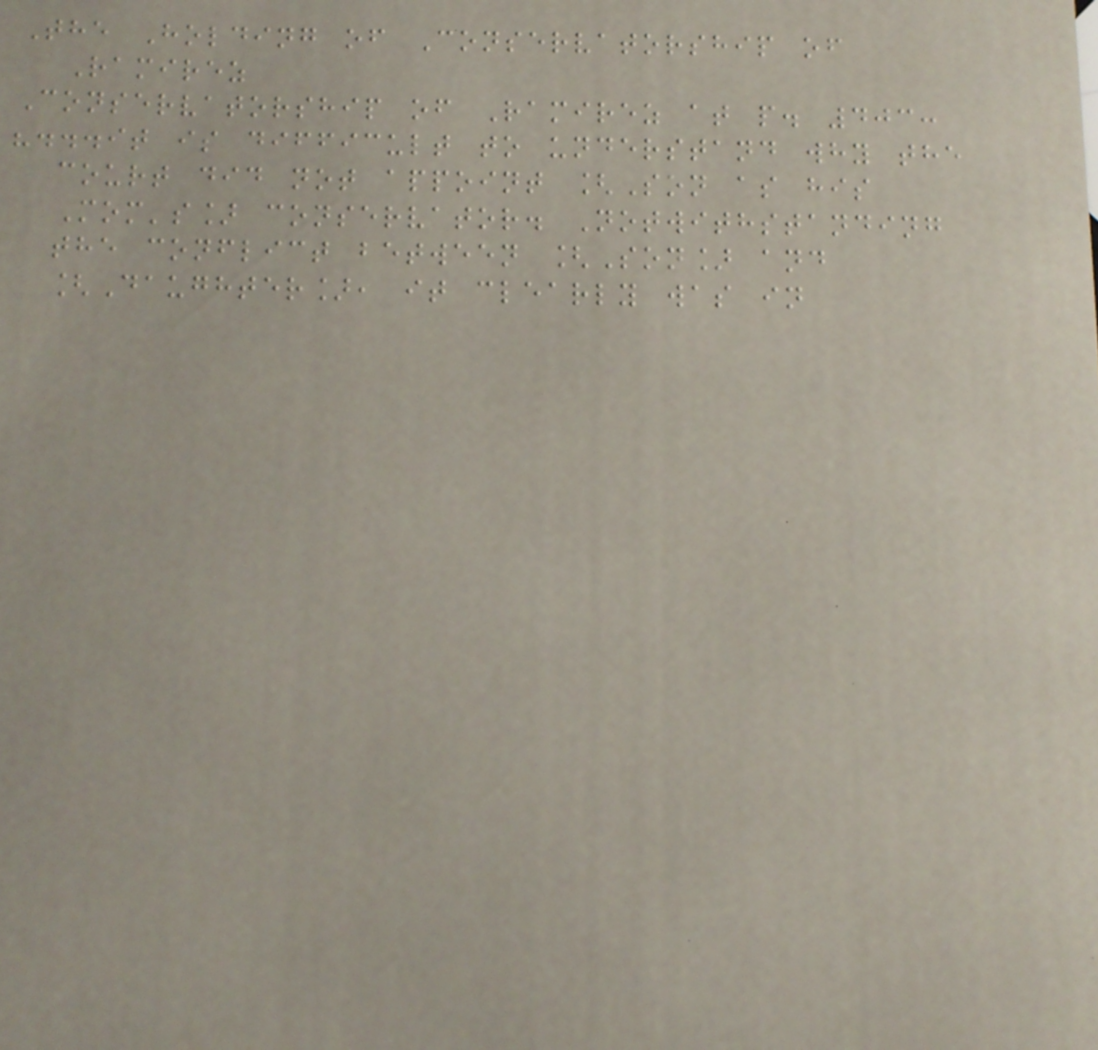The Holding of Conservatorship of
Ramirez
Conservatorship of Ramirez at p. 403:
"...it is difficult to understand why the
court did not appoint [Son as his
Mom's] conservator. Notwithstanding
the conflict between [Son] and
[Daughter], it clearly was in
